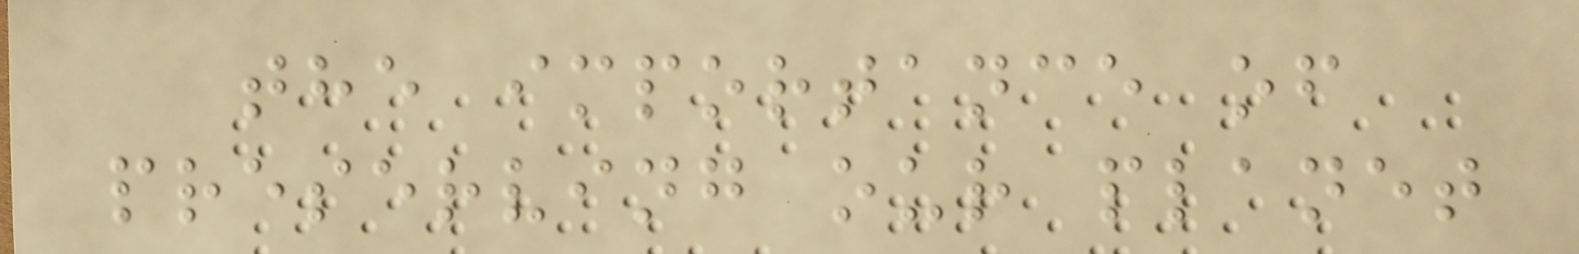the importance of
preserving our planet
